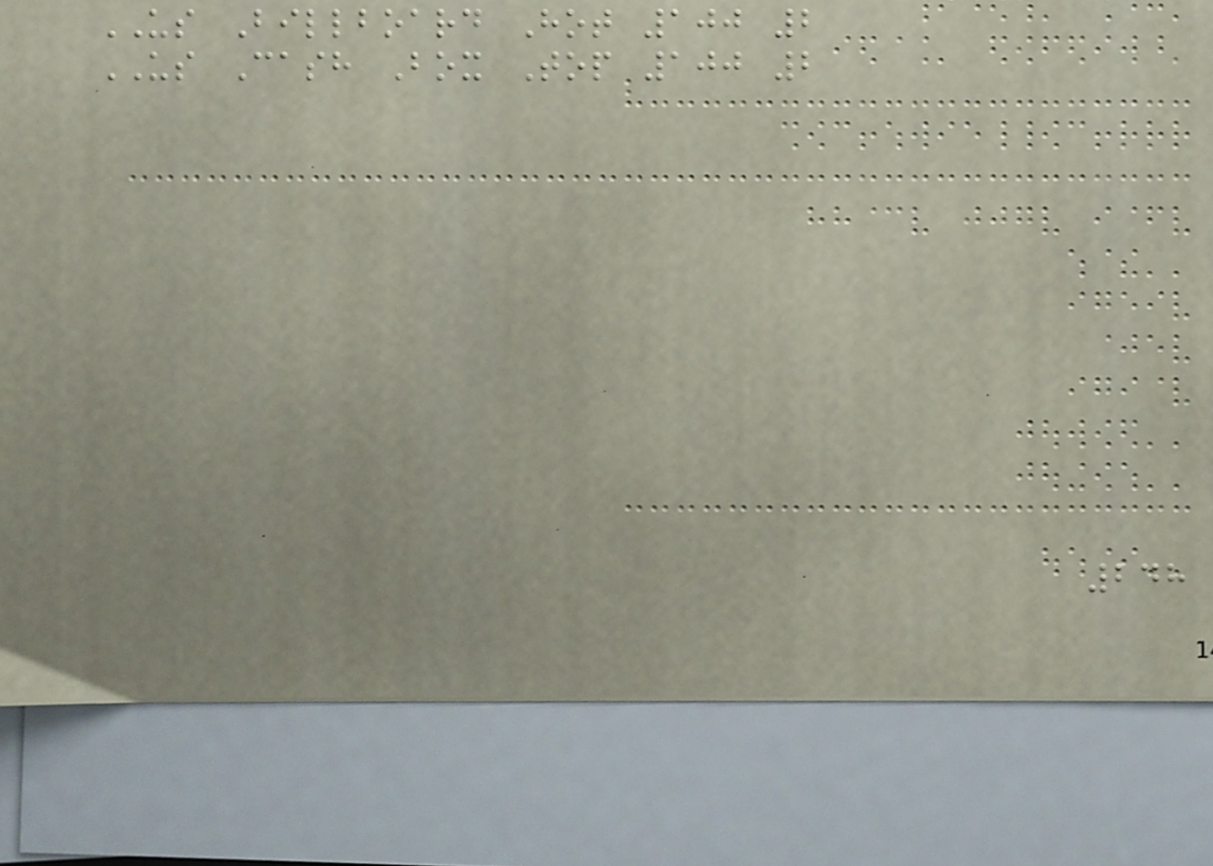US Billboard Hot 100 2
US Cash Box Top 100 2
248
